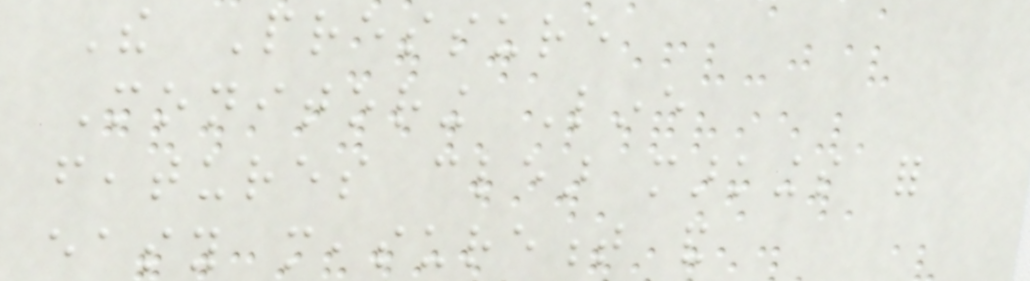The Pressure
Monitoring Line
features clear markings for
easy measurement and
